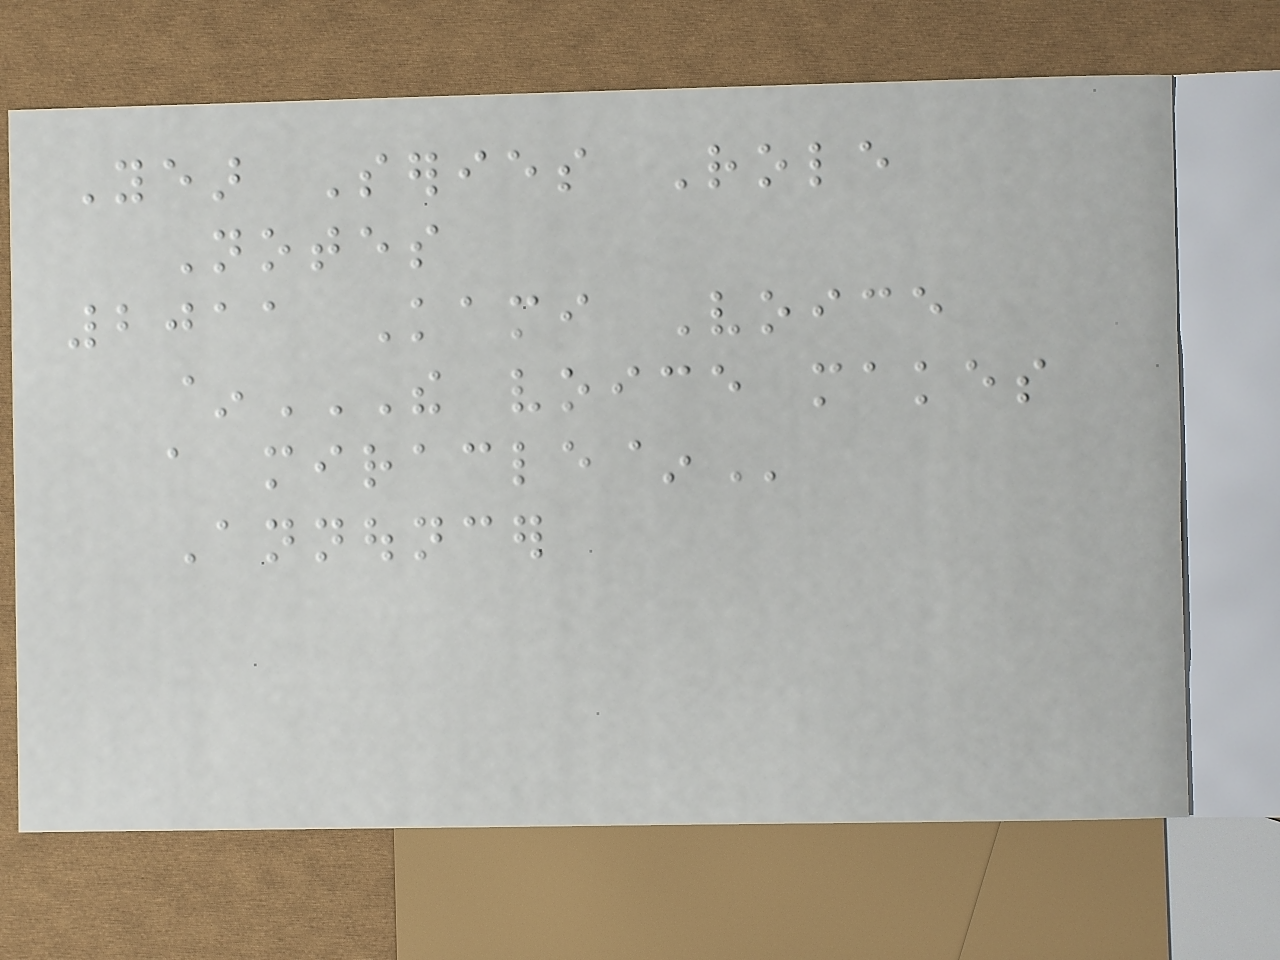Year Series Role
Notes
2011 Kami Voice
~THE VOICE MAKES
A MIRACLE~
Announcer
